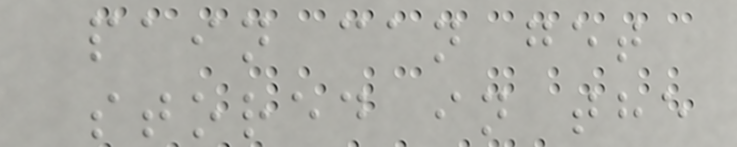pain can get
stored in the
